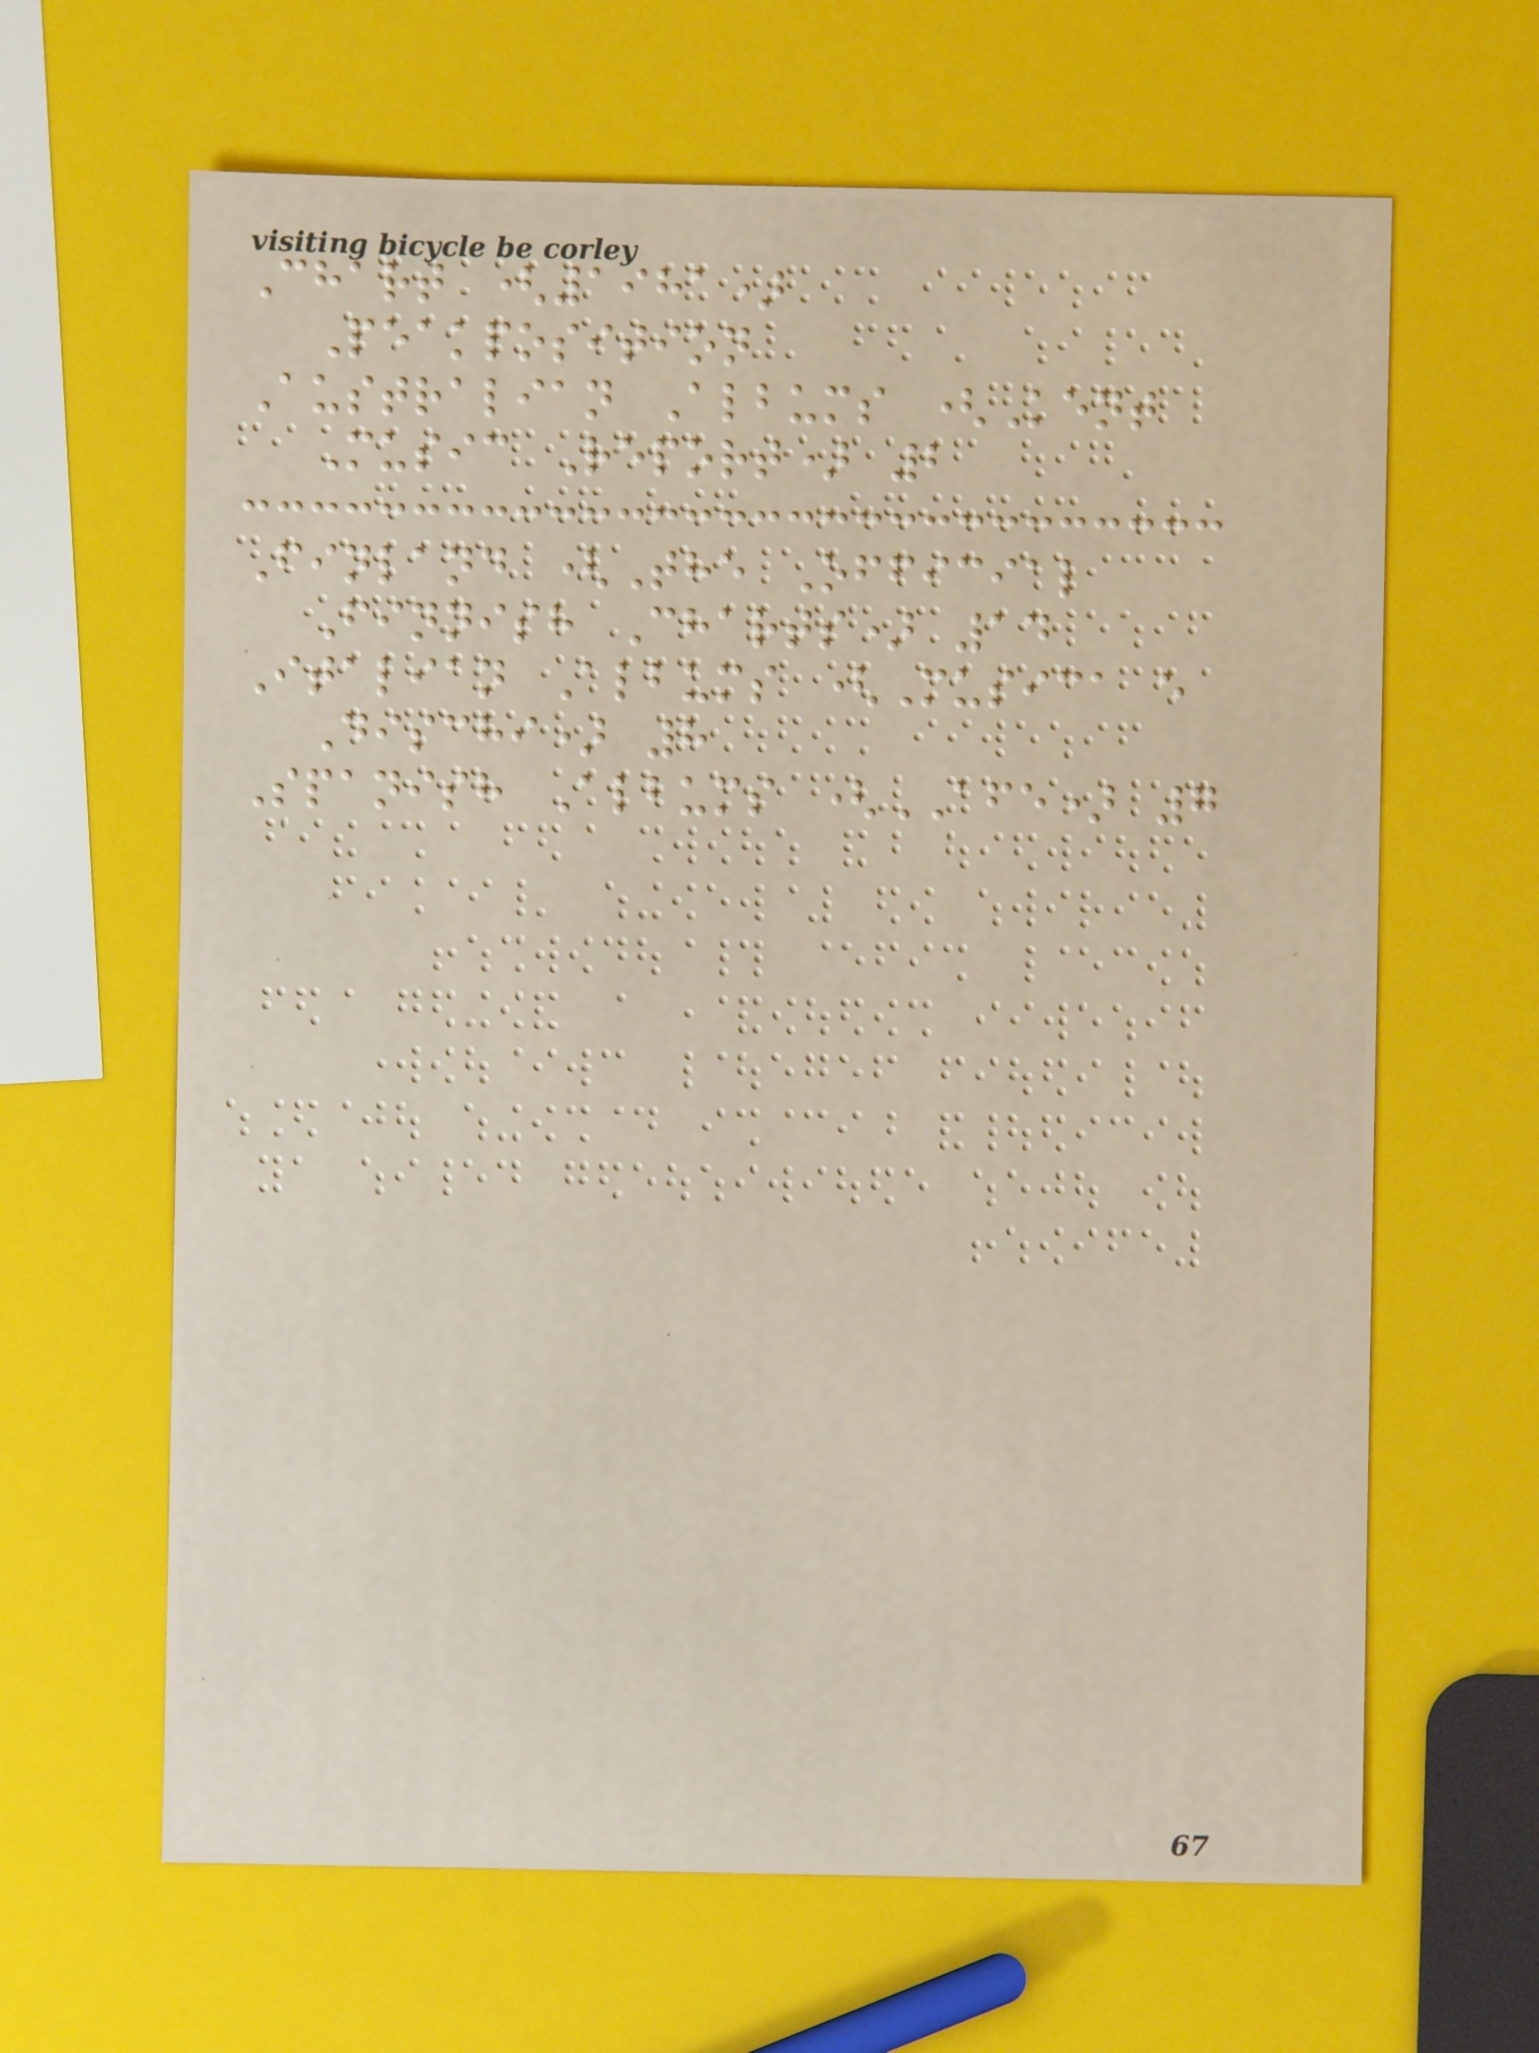Chart (1981)
Peakposition
Australian Albums (Kent
Music Report) 2
Finland (The Official
Finnish Charts) 14
Italian Albums (Musica e
Dischi) 8
Spanish Albums (AFE) 7
